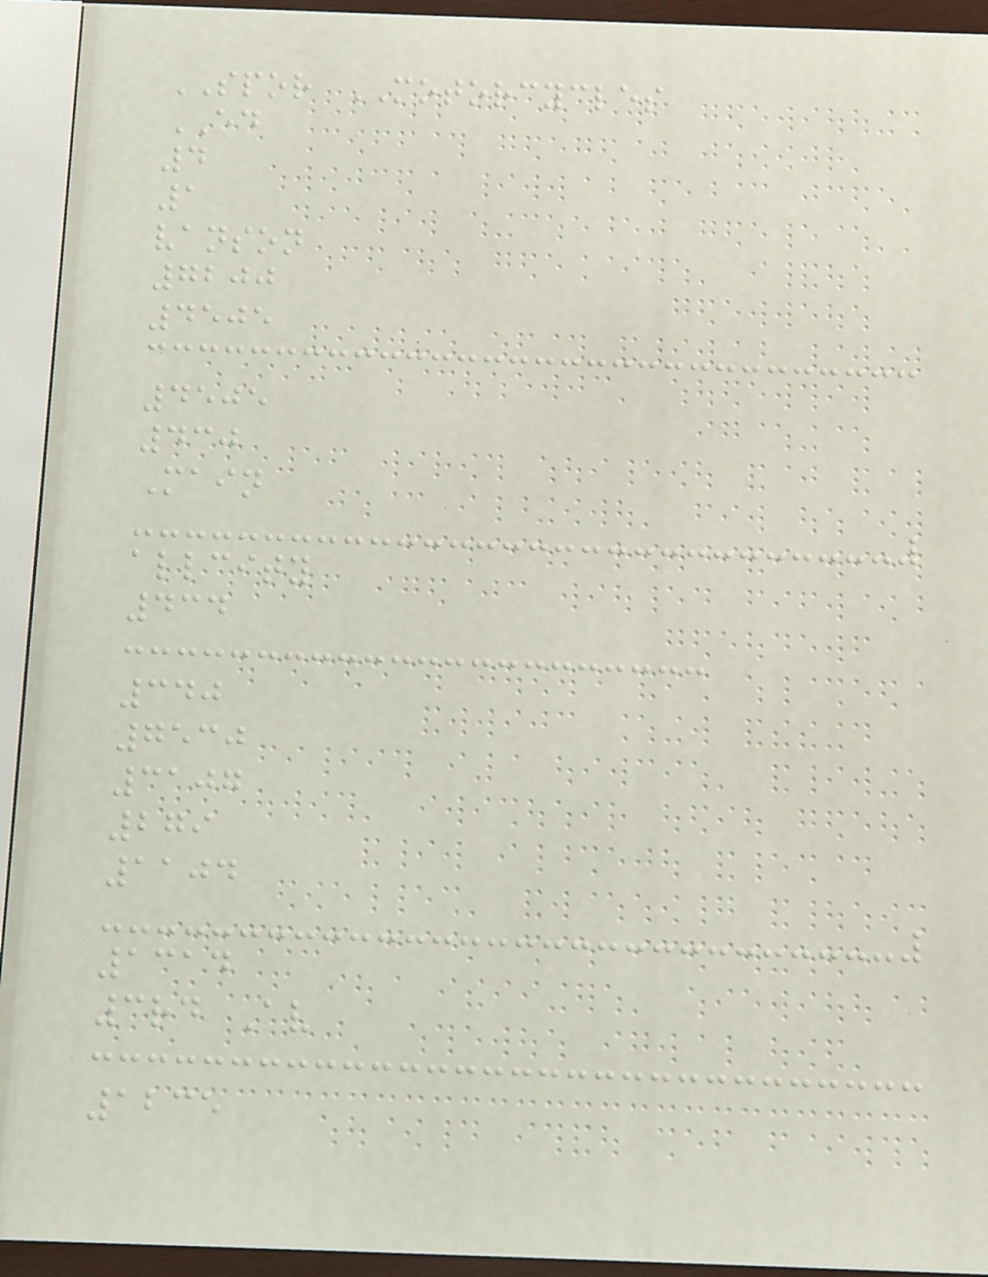SPOR MOTORCYCLES
ED
4
1
vanson
7200
4505
4505
430
Main
allcity
434
340
7530
3107
279
1104
1314
3rd Av
1235
